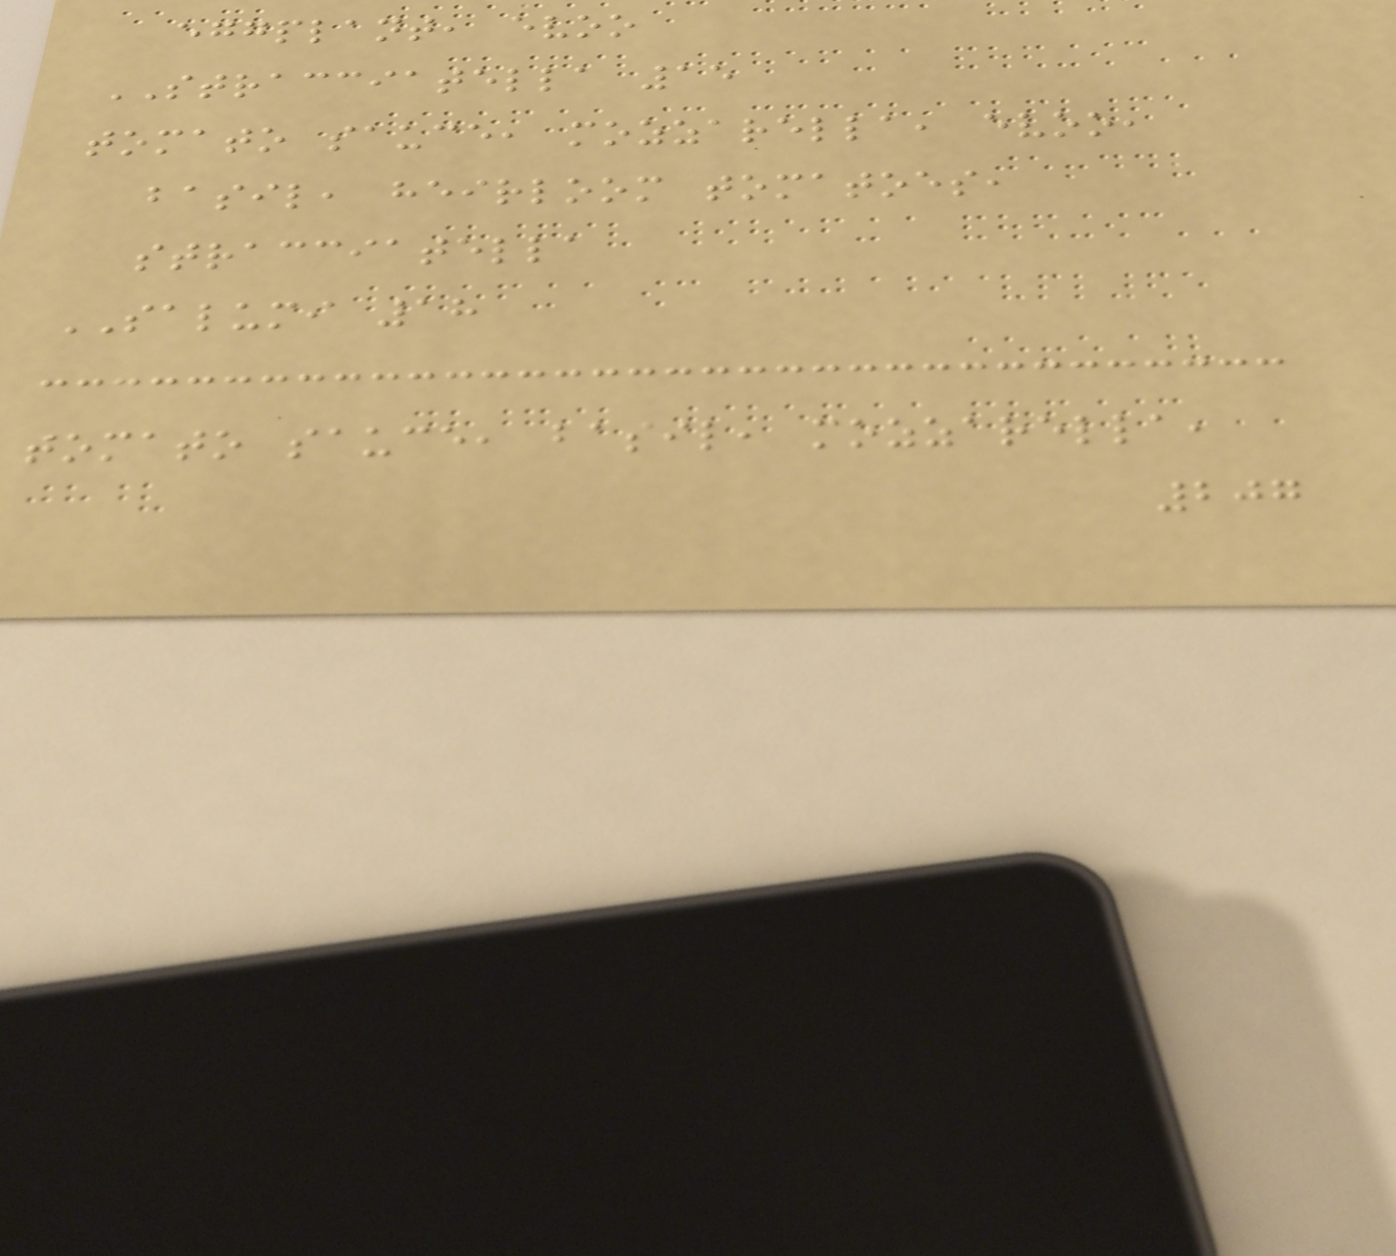eggplant, evoo
STRACCIATELLA 15
tomato sauce, mozzarella, evoo,
basil, heirloom tomatoes,
stracciatella
SALUMI 18
tomato sauce, basil, mozzarella,
207
